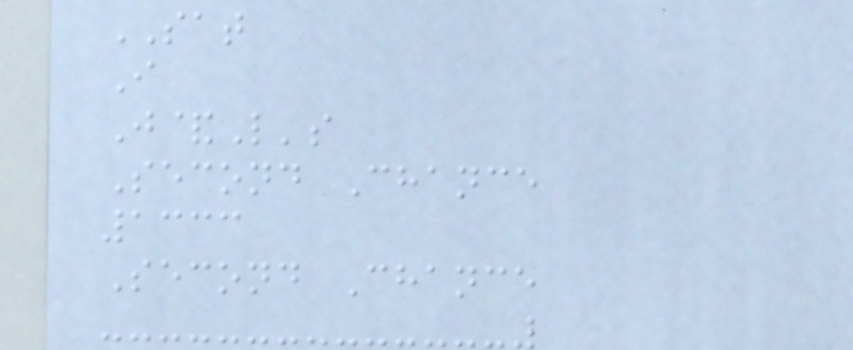SAT
I
J&L's
Second Chance
1333
Second Chance
